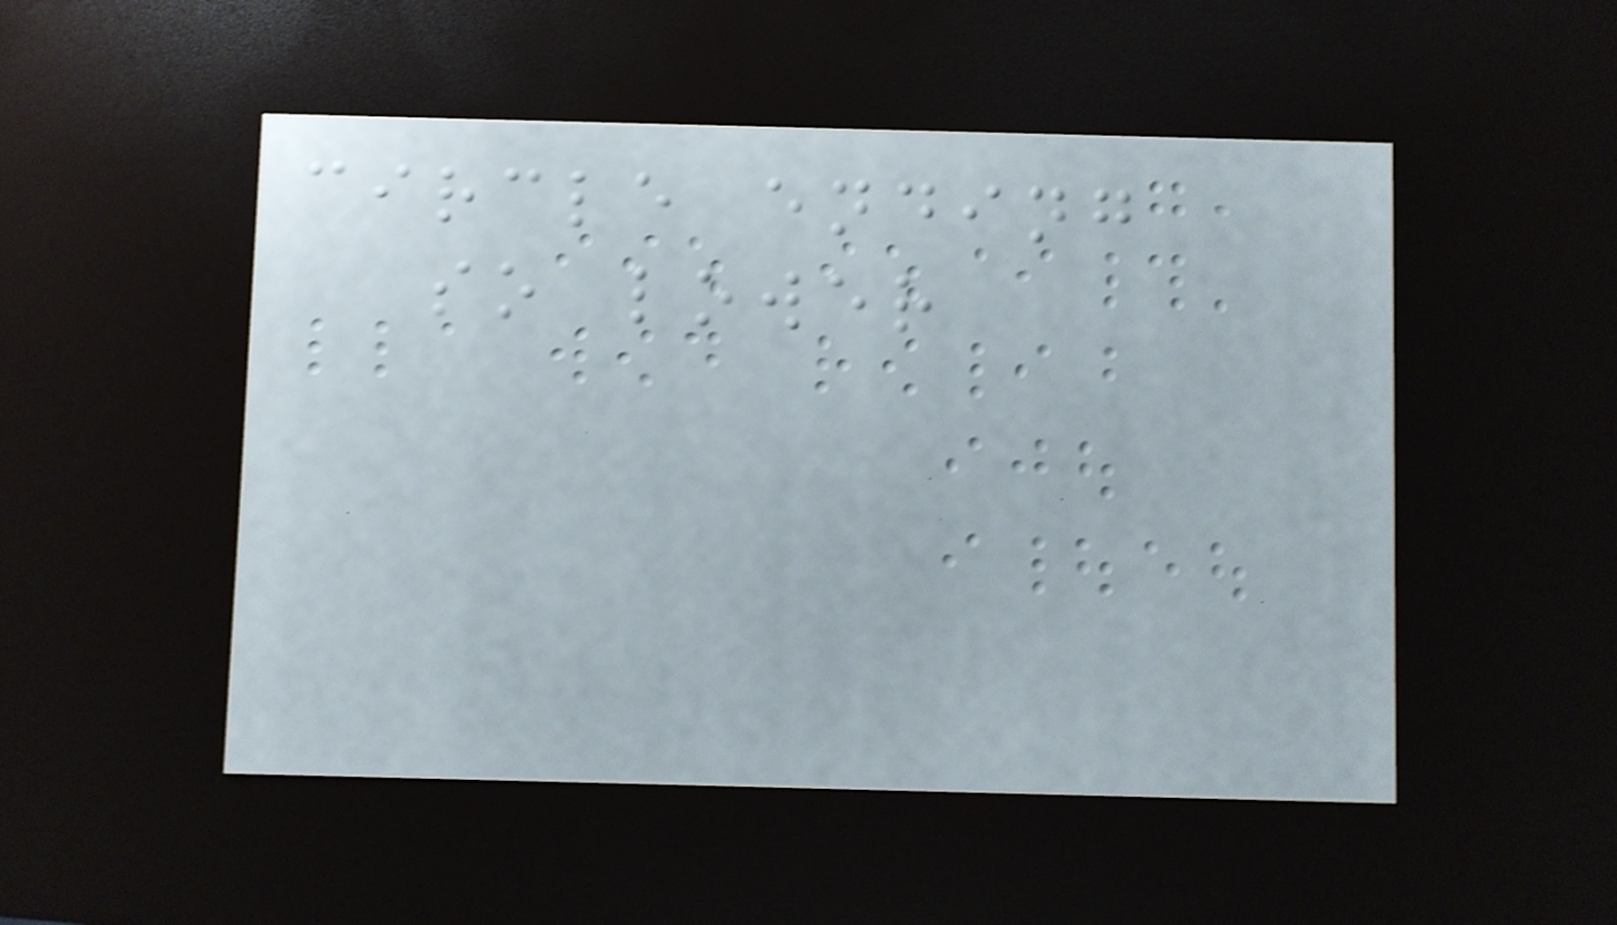circle ending
so lower
